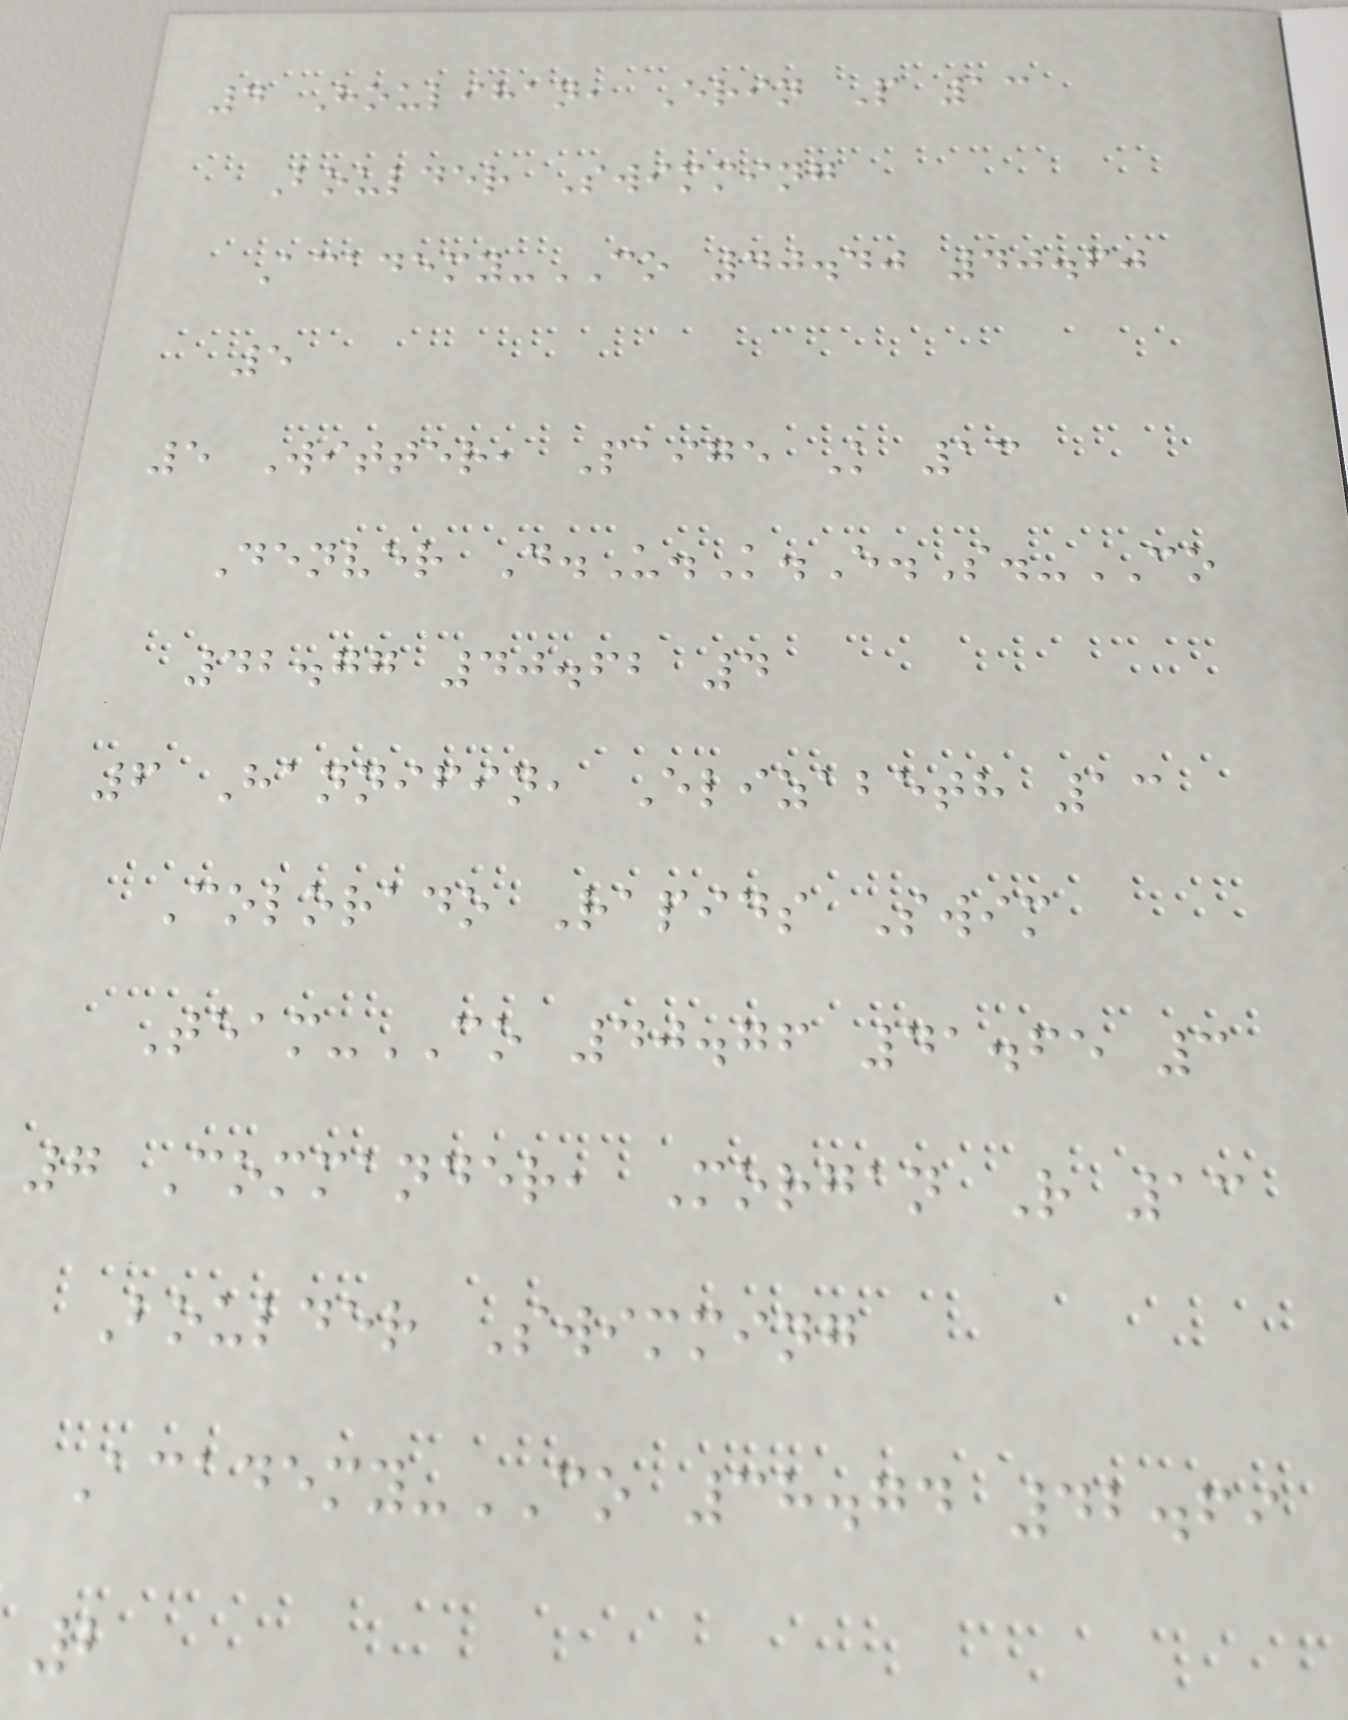4 Houlihan, Erin P 13
Boulder Swimming
Academy-CO 40.40 40.60
5
5 Witter, Paige K 13
Denver D.U.K.E.S.-CO
42.77 40.62 4
6 Hannifin, Elizabeth 13
Colorado Rapids Swim
Team-CO 40.76 41.65 3
7 Commander, Morgan R 13
Boulder Swimming
Academy-CO 38.74 42.69
2
